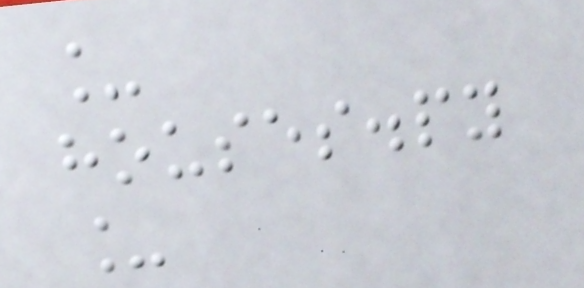_
houses.py
_
